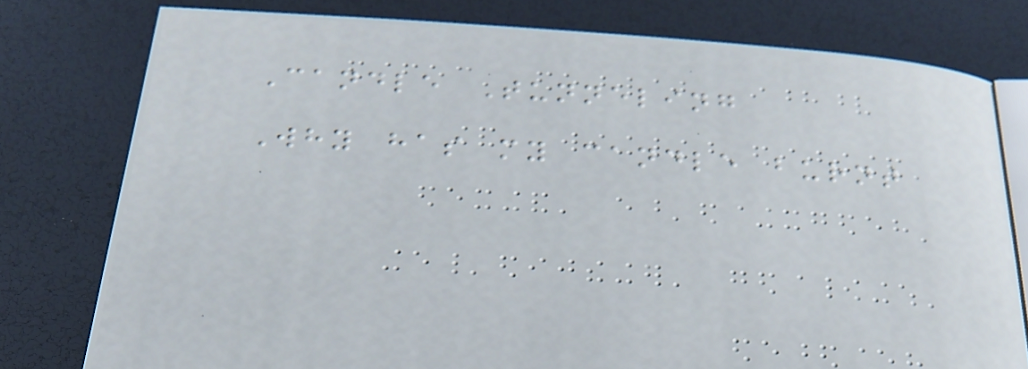Candle Tunneling
Why has my candle burnt
